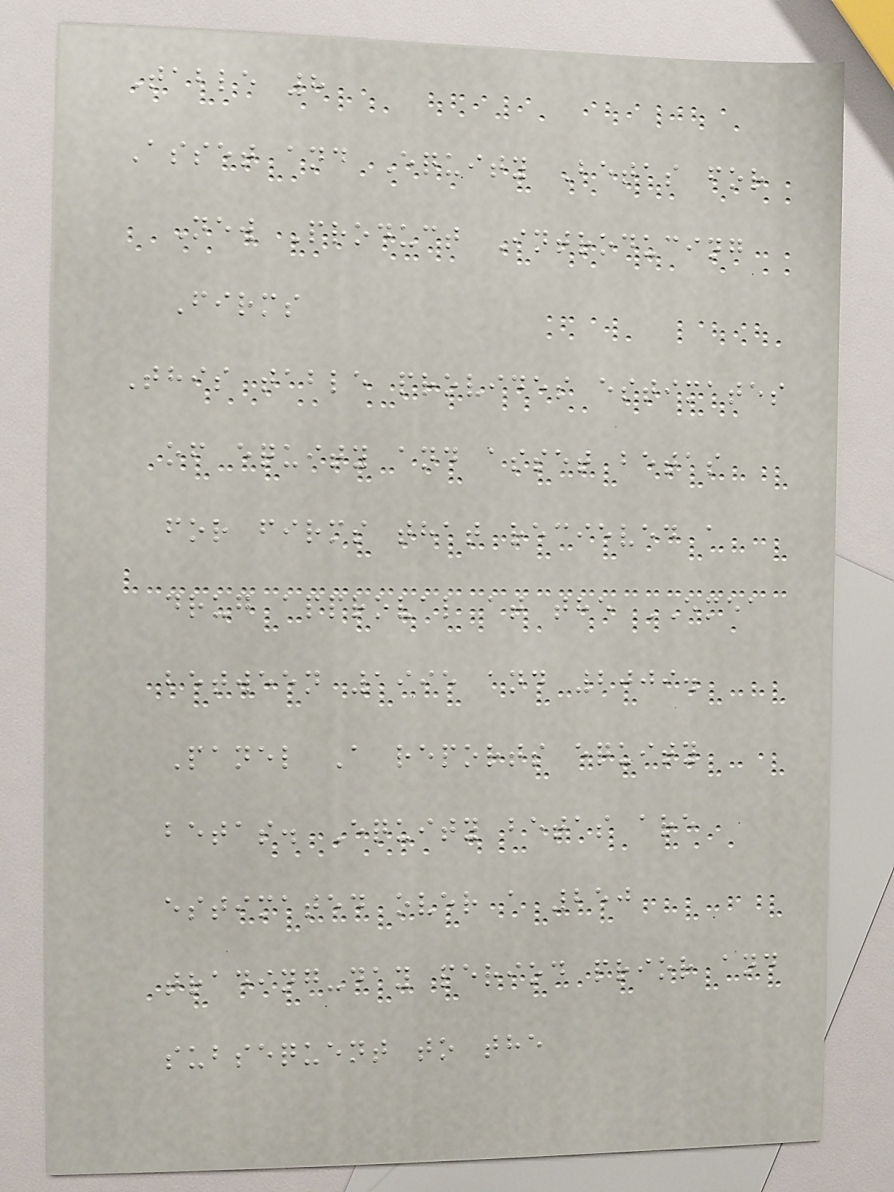Table 8
Asset and Equity Betas for
New Product Introducing
Firms
This table provides estimates
of equity and asset betas
for firms that recieved a
drug approval at the EMEA
between 1995 and 2009.
Panel A reports equity
betas. Equity betas are
estimated over a 250
trading-day period prior and
subsequent to the
